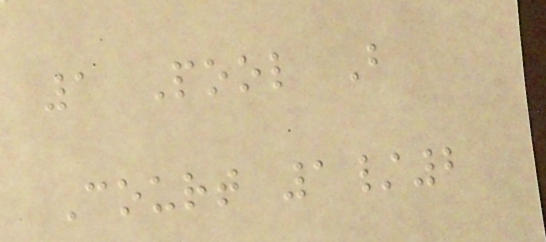1 Pool B
Court 1/2
